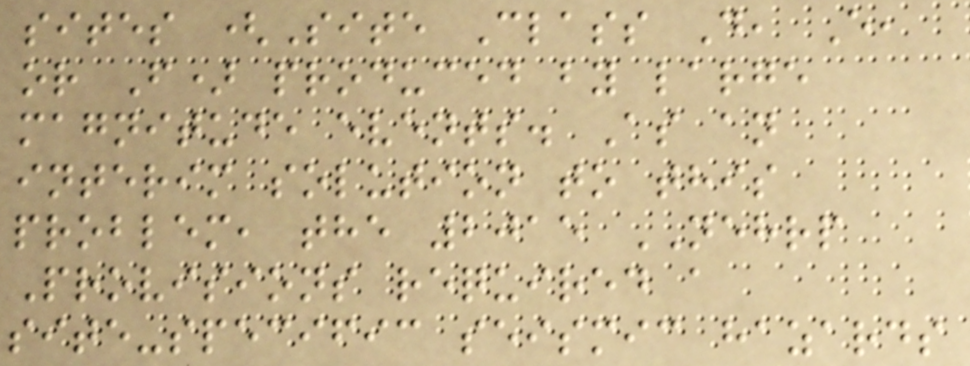sites (Site Class D, E,
or F) produced by large
magnitude events. As an
interim solution to this
problem, the 2015 NEHRP
Provisions required a
site-specific seismic hazards
